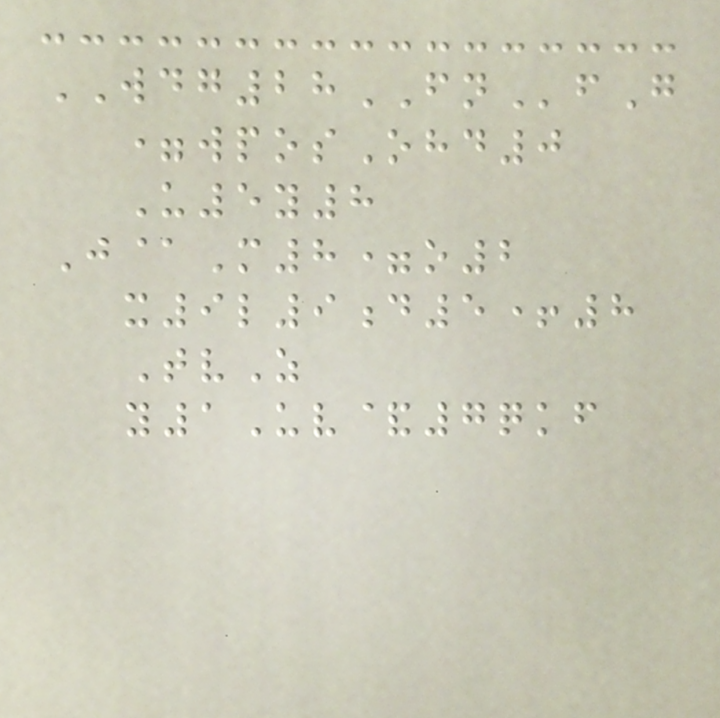WDG28FNfG
=wposOhd0
U5y8
J@M8=o2
x9l9d5+8
TvZ
y1Uv&7qkf
